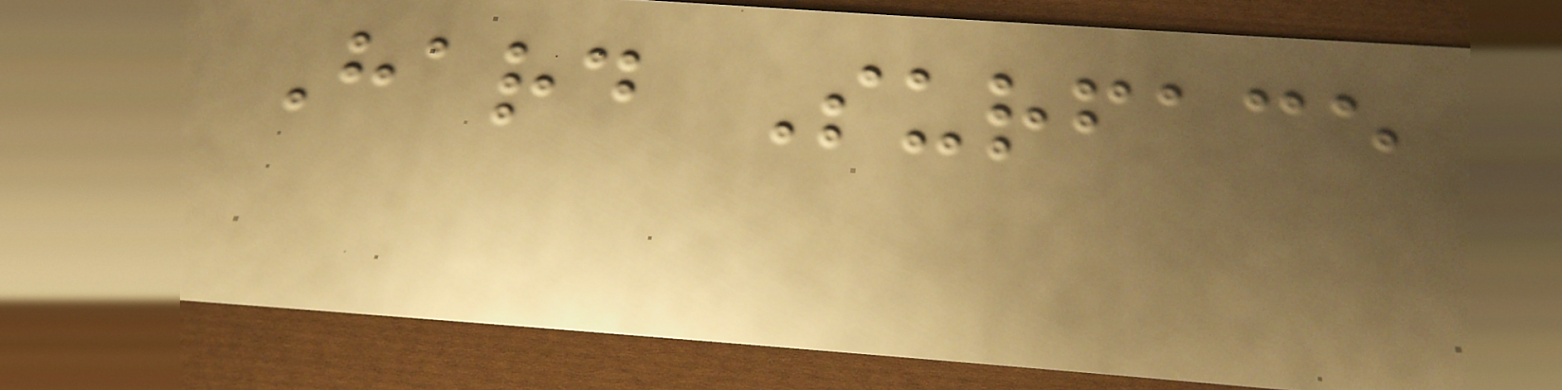Hard Surface
